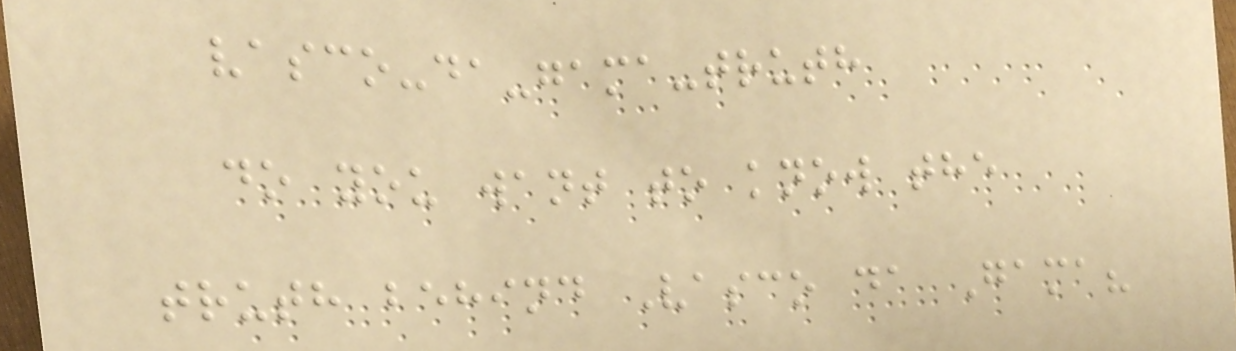vasco-da-gama-truth
do you want to know the
truth behind Vasco da Gama?
